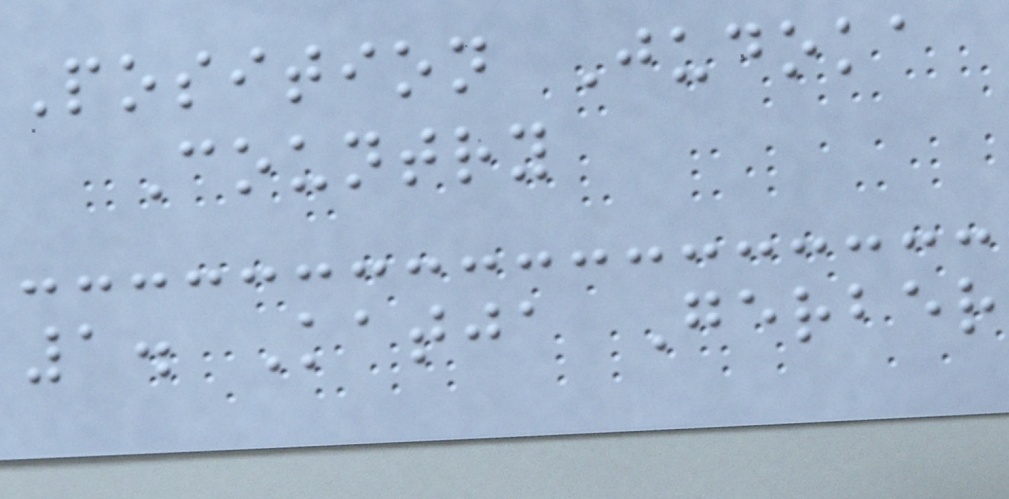Position Judoka
Country
1. Katja Gerber
